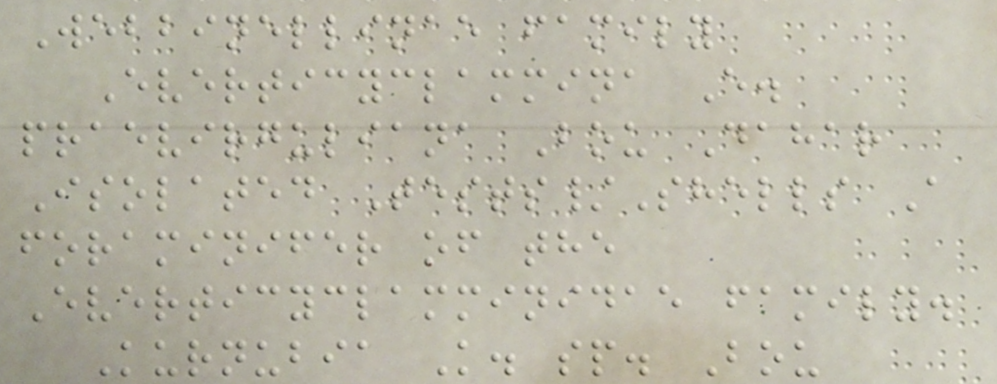Webbinellinae family
Everticyclammina E.
praevirguliana Bou Dahar
Isolated Tests/Shells A
foraminifer of the
Everticyclamminidae family.
Kurnubia K. sp. Bou
